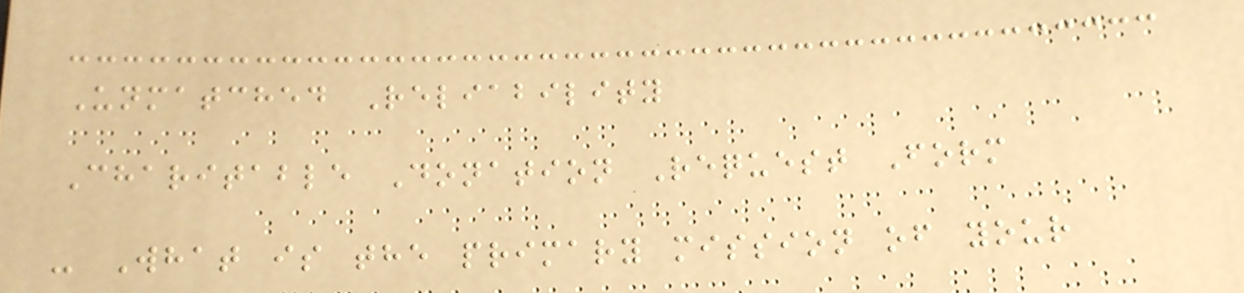Unmatched Reliability
Charitable Donation Request Form
- What is the primary mission of your
